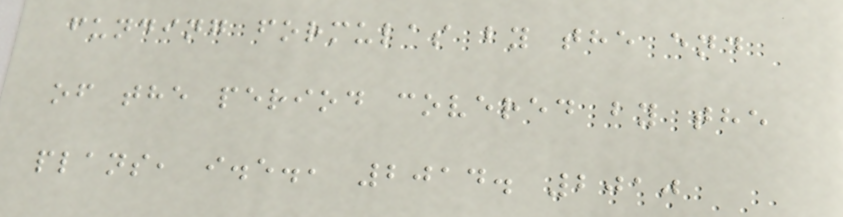funding formulas by the end
of the period covered by the
plans, i.e., 2014. 2010
